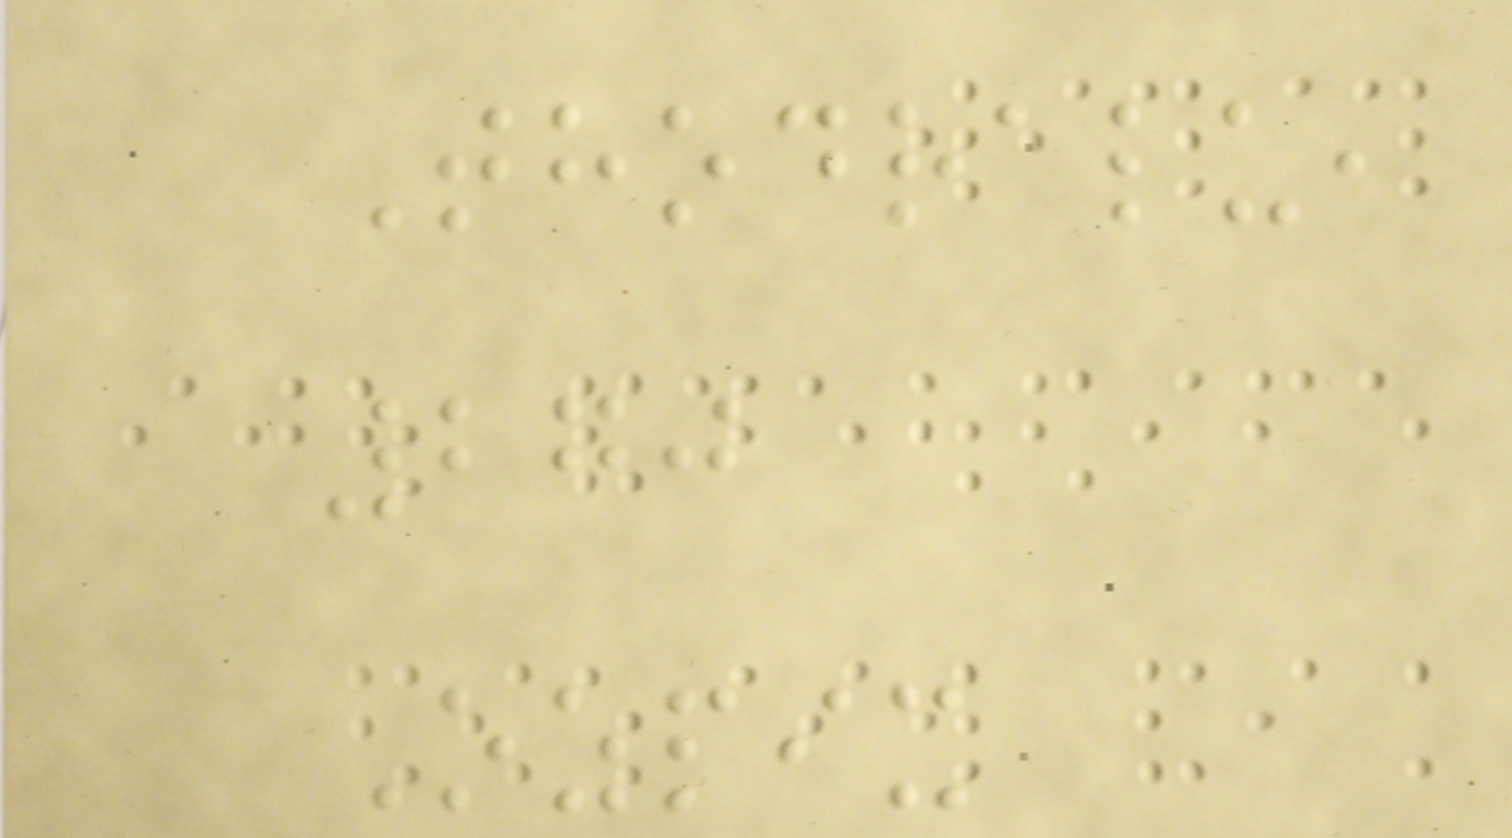Thodralu,
270
Ozpix
